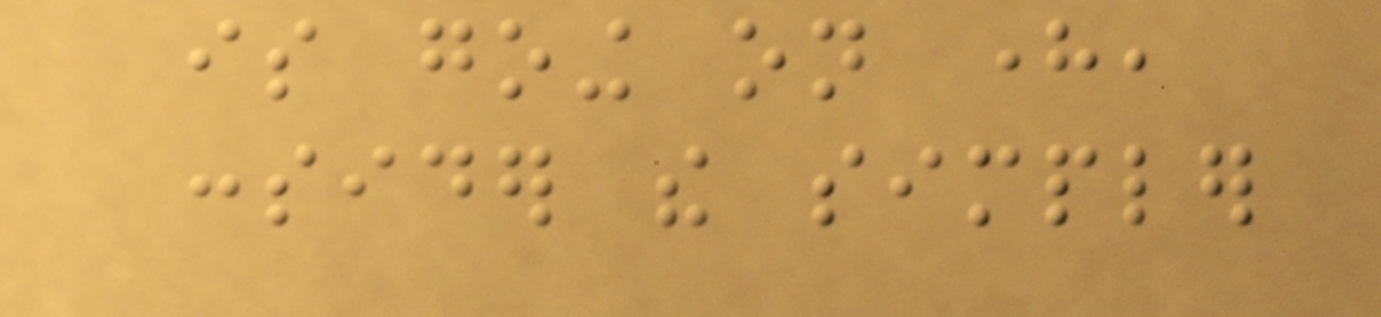is going on here,
consider the simpler
